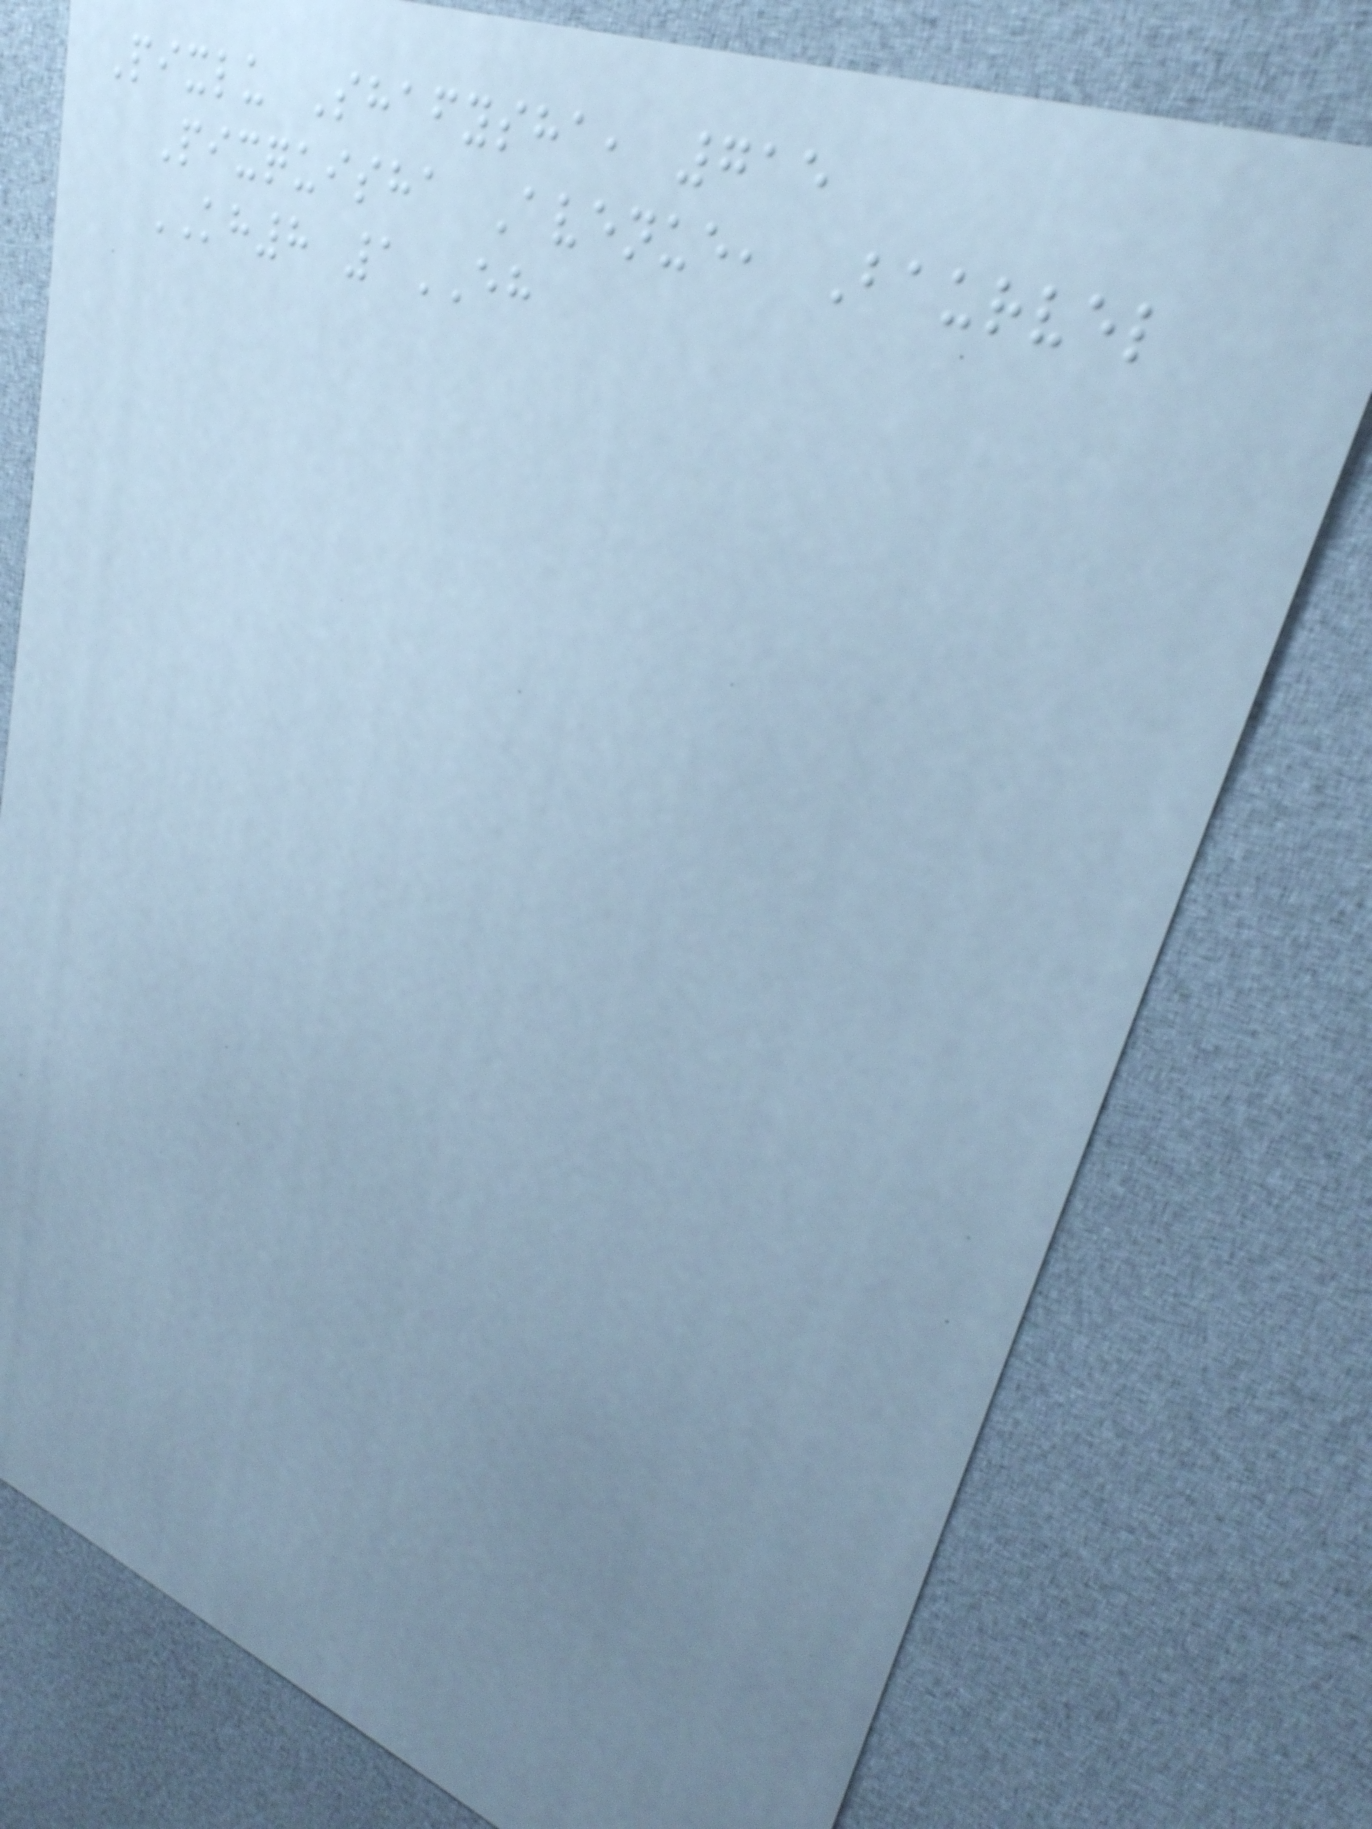Pixlu Shafysha, 715
Pixquisha Avenue, Baurvel
KH8 1EH
